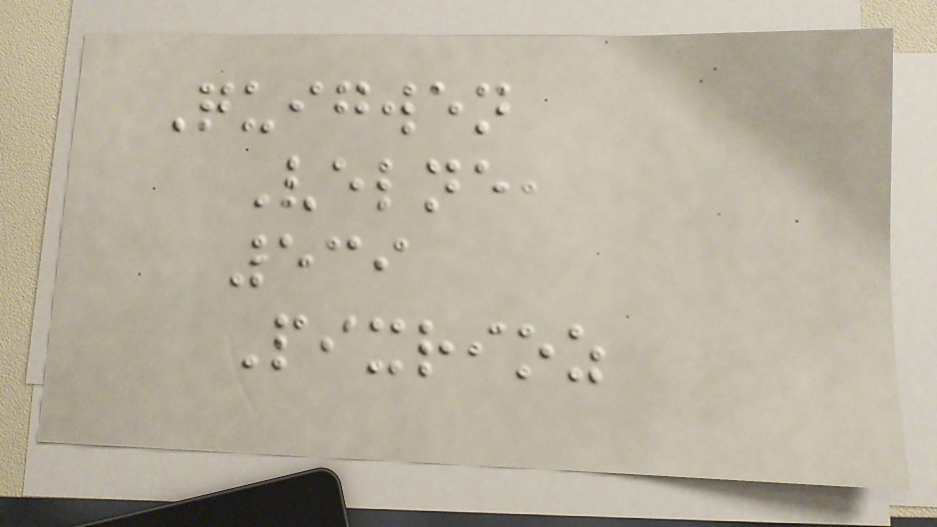Quigwen
Velne,
539
Pixrioz
